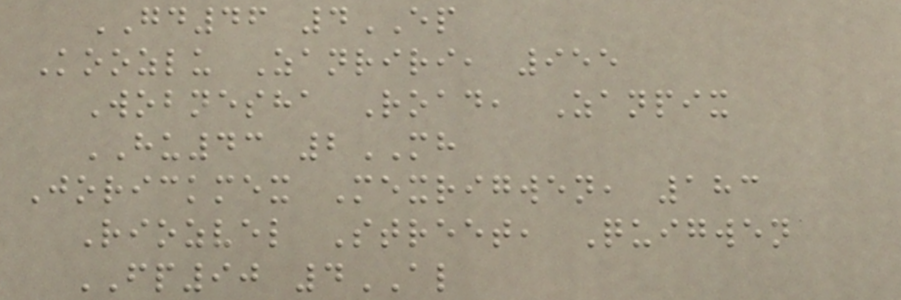GD46 4EP
Koozlu Zanriri, 955
Wobnesha Road, Zanpix
HU43 2MH
Jorickmex Mexrigwen, 183
Riozvel Street, Quigwen
FP90 4AL
